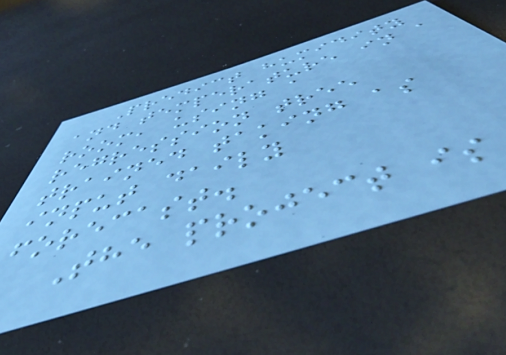Predict humidity
and temperature in a
room, using a
regression tree
trained taking as
input daily
forecast.
The project is
